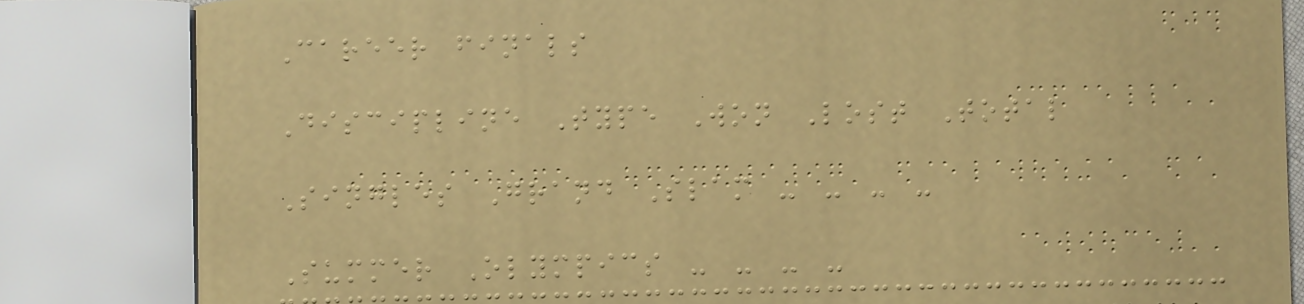Career finals
Discipline Type Won Lost Total
Singles Grand Slam - - - -
Summer Olympics - - - -
